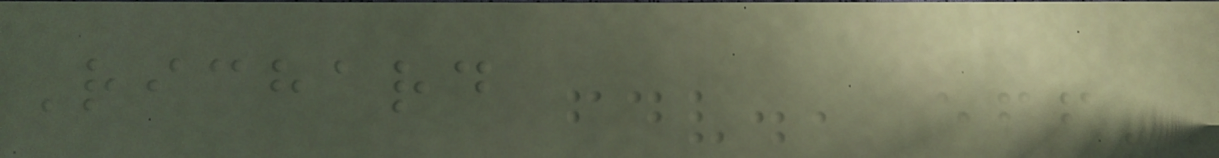Richard
